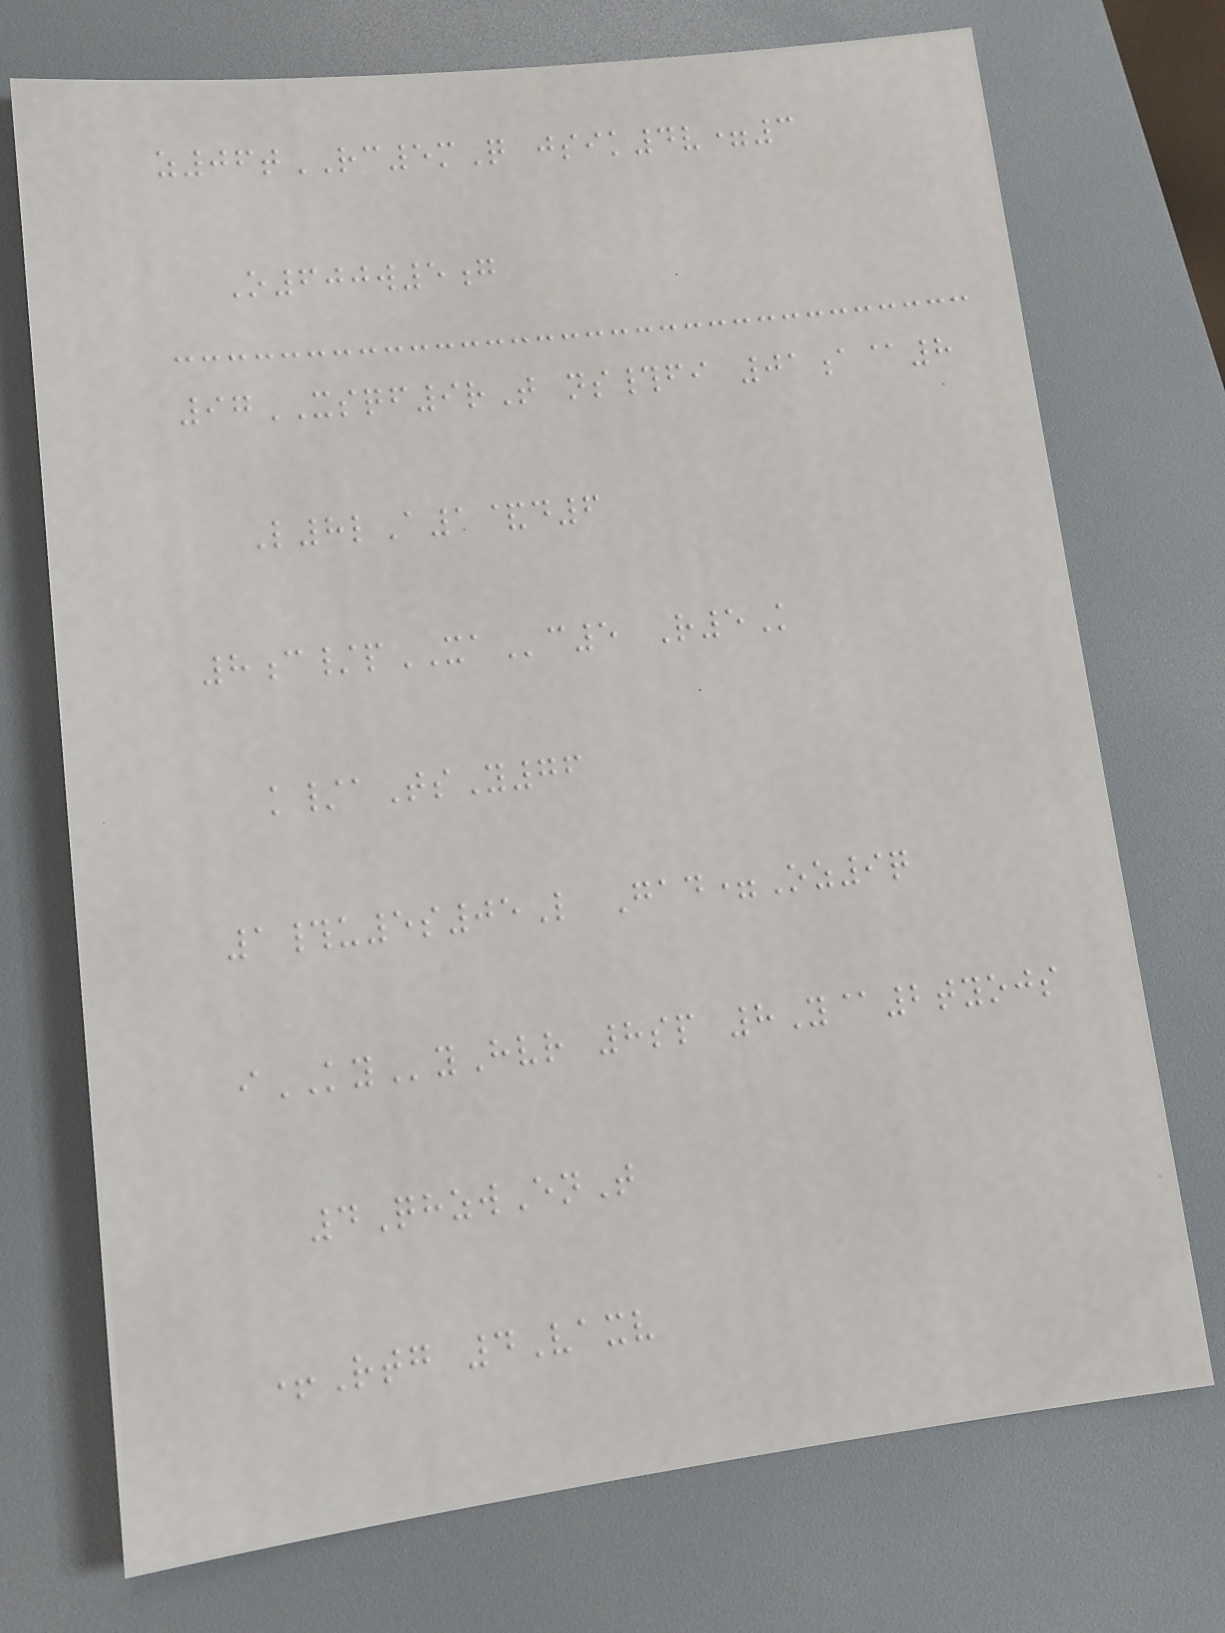z06tRC5mQ jsik4v=3
O600w5g
97XSQF9rT ns#fi 01a@8
L8lA1&d6
8c/pXAc5 R5K
k/aTsY76
1#u5s05L Gad=Oz9q
iKYyHvr 8sp 8Y@2tyojs
4QhzwEnT
+Rtg 4Vaxv
